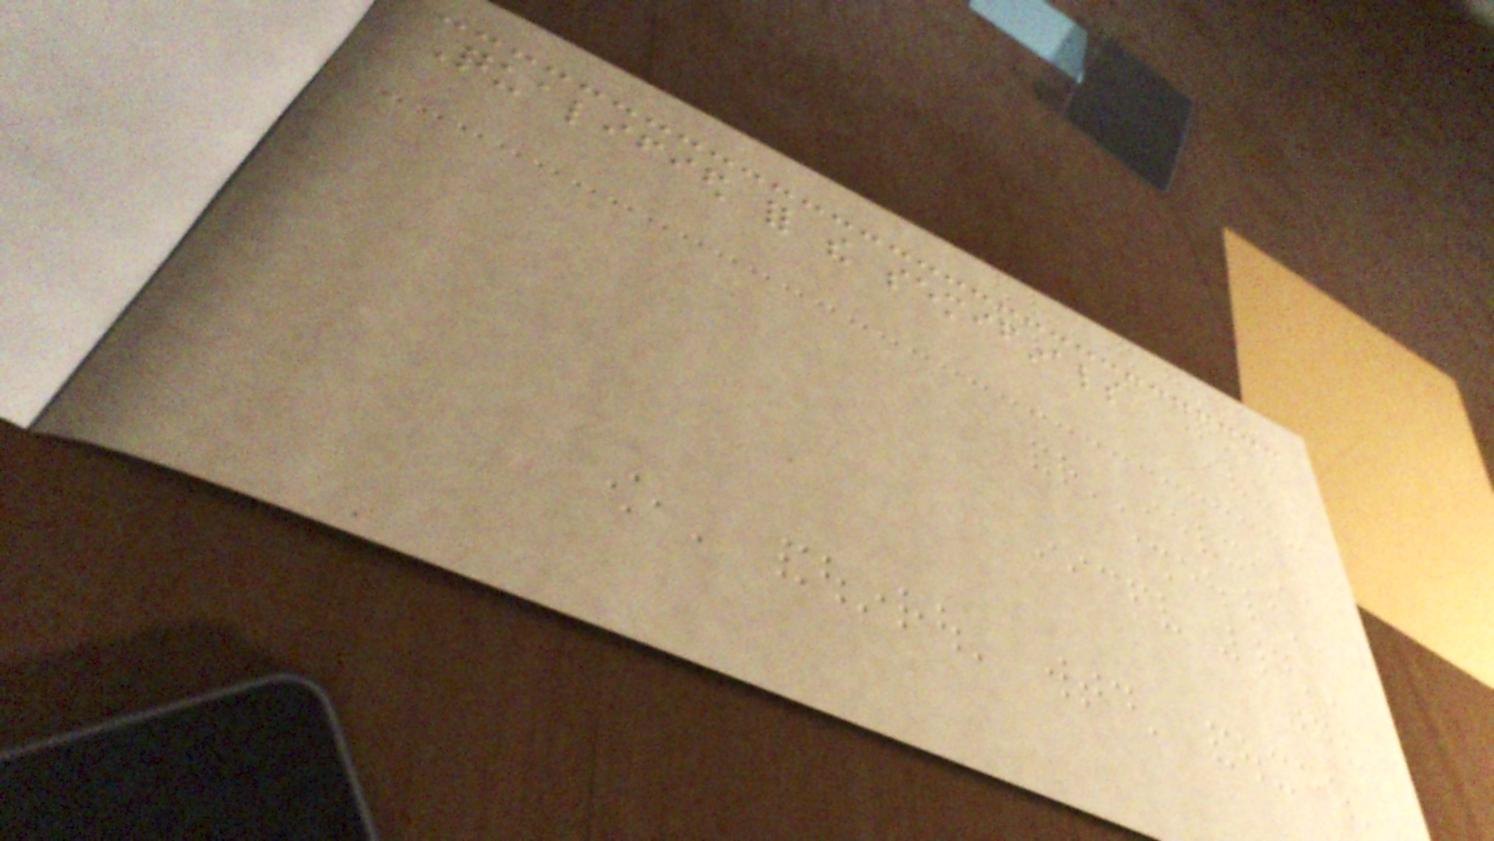Qualified for the semifinals
